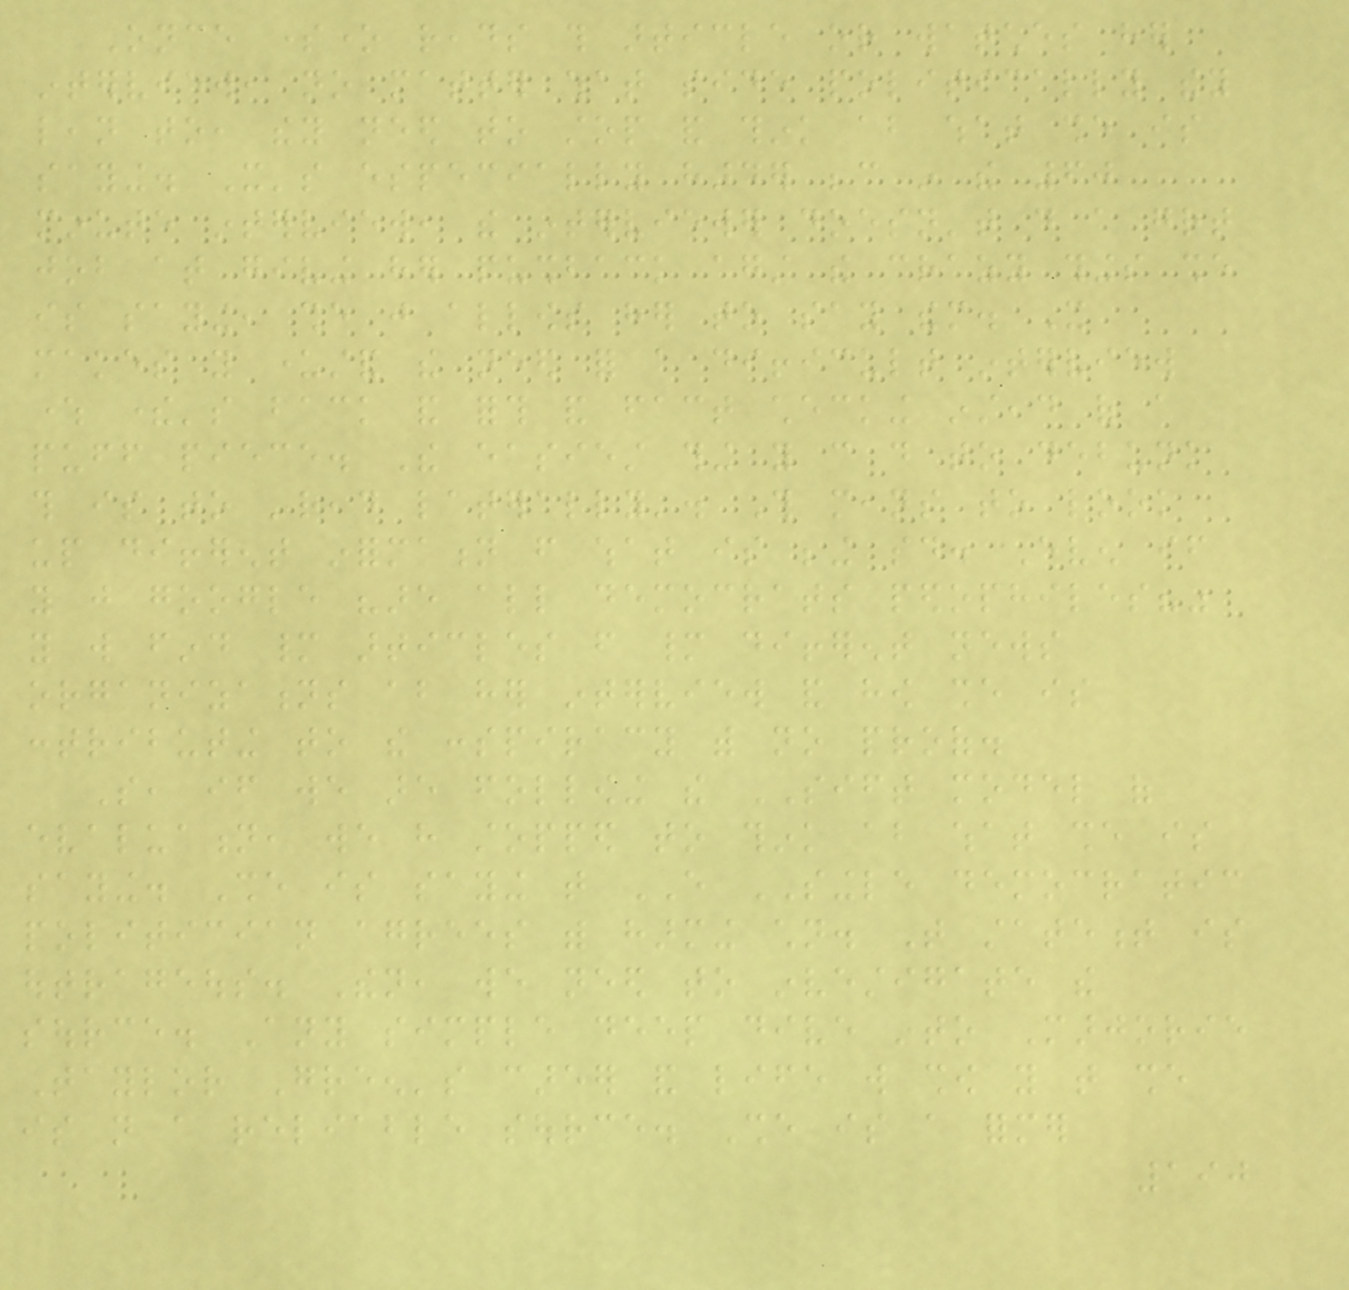Once someone reads this article or watches her
interview, no matter what side politically they
lean to, they need to stop and think about what she is
saying. It's especially harder because in the 60
minute interview, the interviewer doesn't do a great
job at giving her pushback against the crazy things she
is saying, she just allows her to say them. It
makes you understand the need for a difficult interview
where there's back and forth and fact checking instead of a
puff piece. The easiest thing you can do to debunk
this is to 'read laterally'. This means to look
up different information from what is being said. Even if
you just google "are all democrats pedophiles?"
you will find many articles from many different news
organizations about her interview and how she is
contributing to the conspiracy with no proof.
So, if we are following the SIFT model of
evaluation, we have stopped to think about what she is
saying. She is saying that EVERY SINGLE democratic
politician agrees with harming children. That statement is
outrageous. Then, we need to investigate the
source. Any simple deep dive into Marjorie
Taylor Green's career and life will show you that she
is not a reliable source. She is a former
190
